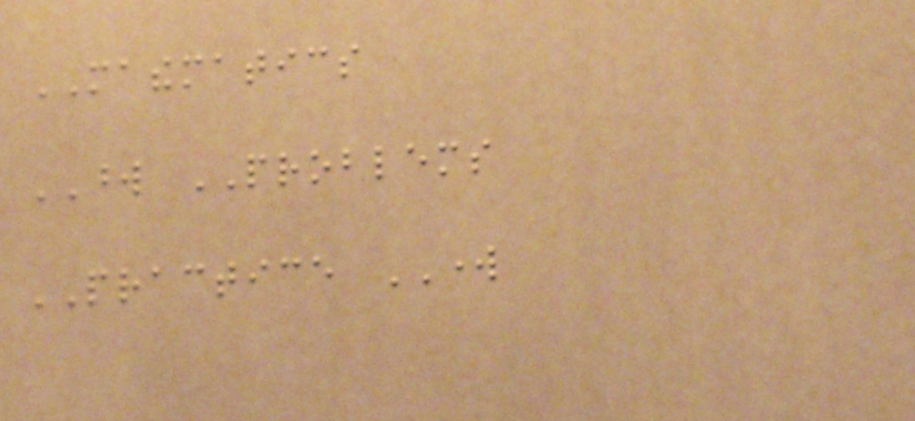MATHEMATICS
WORD PROBLEMS
PRACTICE WORK
